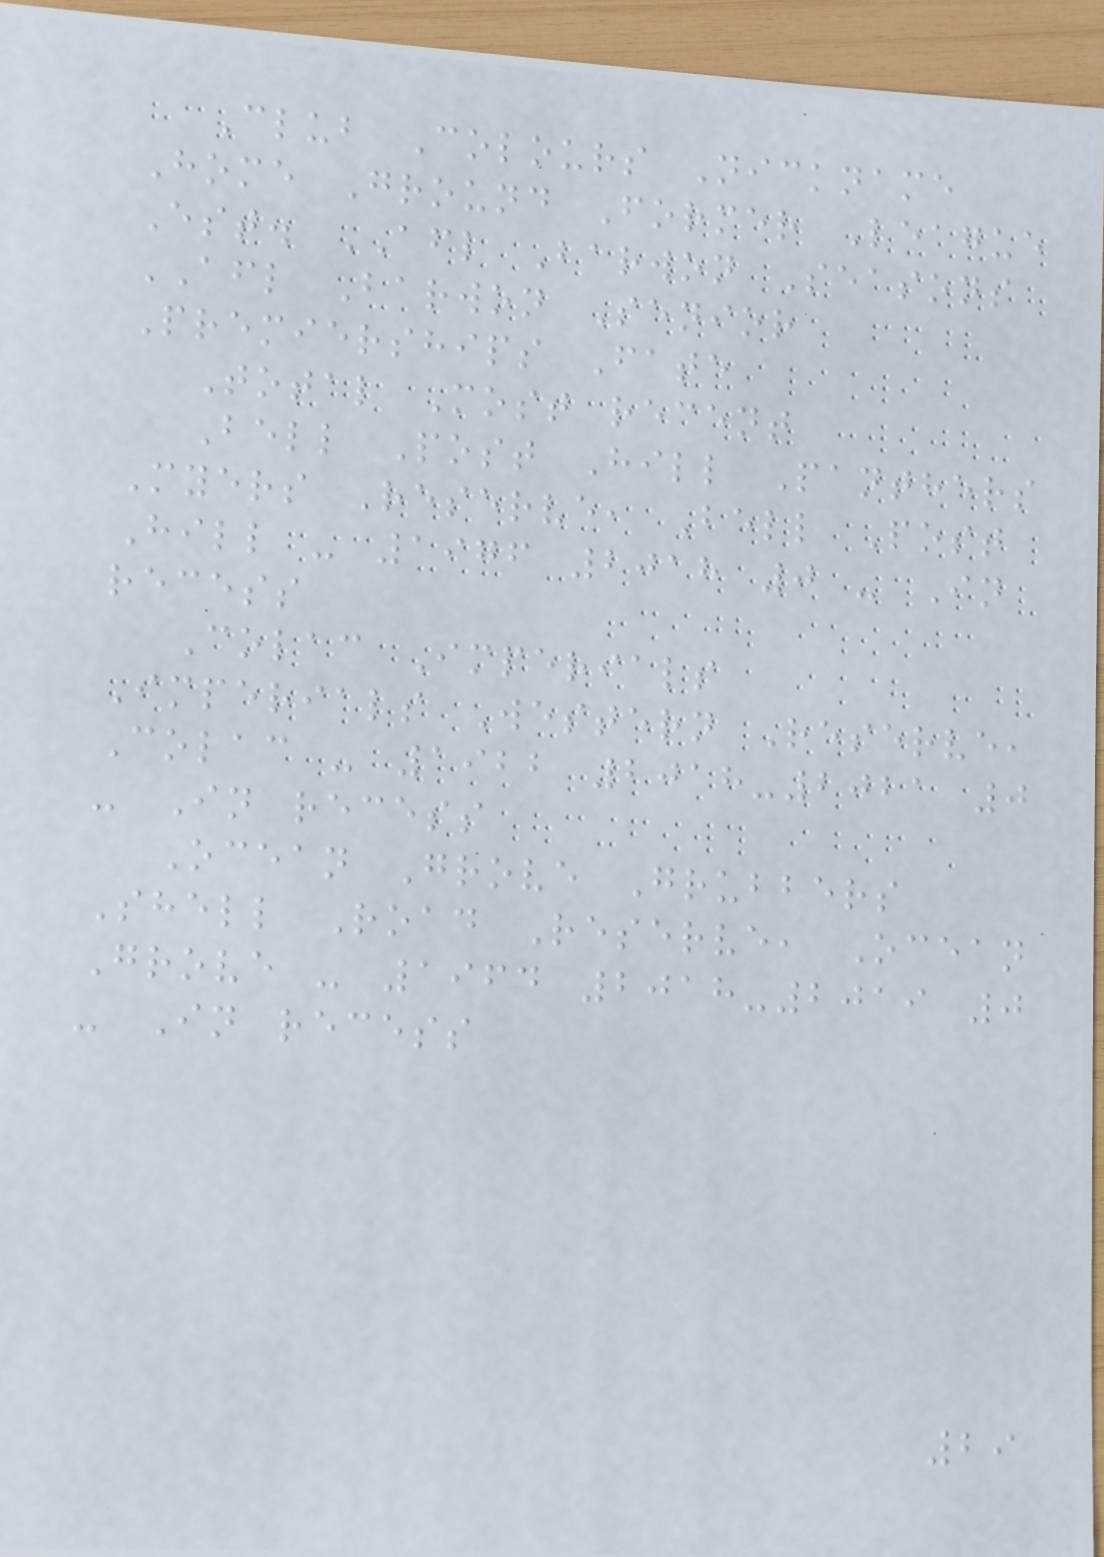Club Colours Nickname
Home Ground Former League
Est. AFL Barwon Seasons
AFL Barwon Senior
Premierships Fate
Total Most recent
Bell Post Hill Panthers
Myers Reserve, Bell Post
Hill - 1976 2018 0 - In
recess
Colac Imperials
Imperials Western Reserve,
Colac - 1922 2018-2021 0
- In recess
Ocean Grove Grubbers
Shell Road Reserve, Ocean
Grove - 1964 2018-2019 0
- In recess
29
